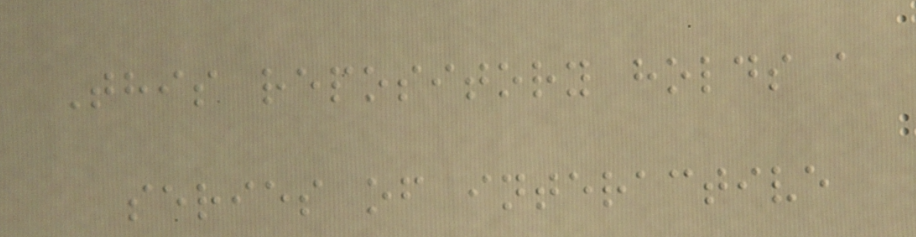This repository holds a
series of interactive
